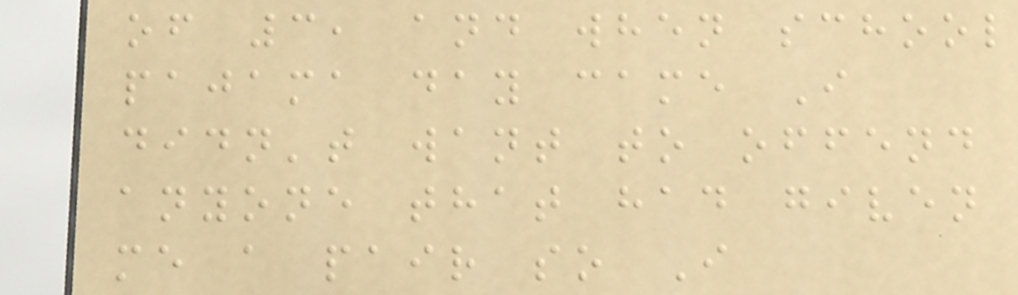of 3, and when school
pajama day came I
didn't want to offend
anyone that had given
me a pair so I
